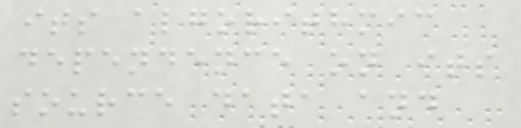its algorithmic
dependence on its
source data and
